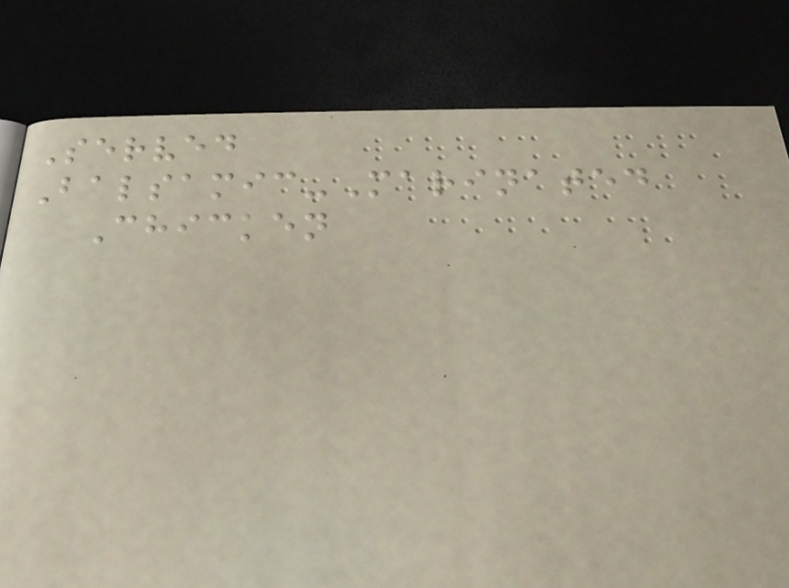Served
Balsamic-Marinated
Chicken
